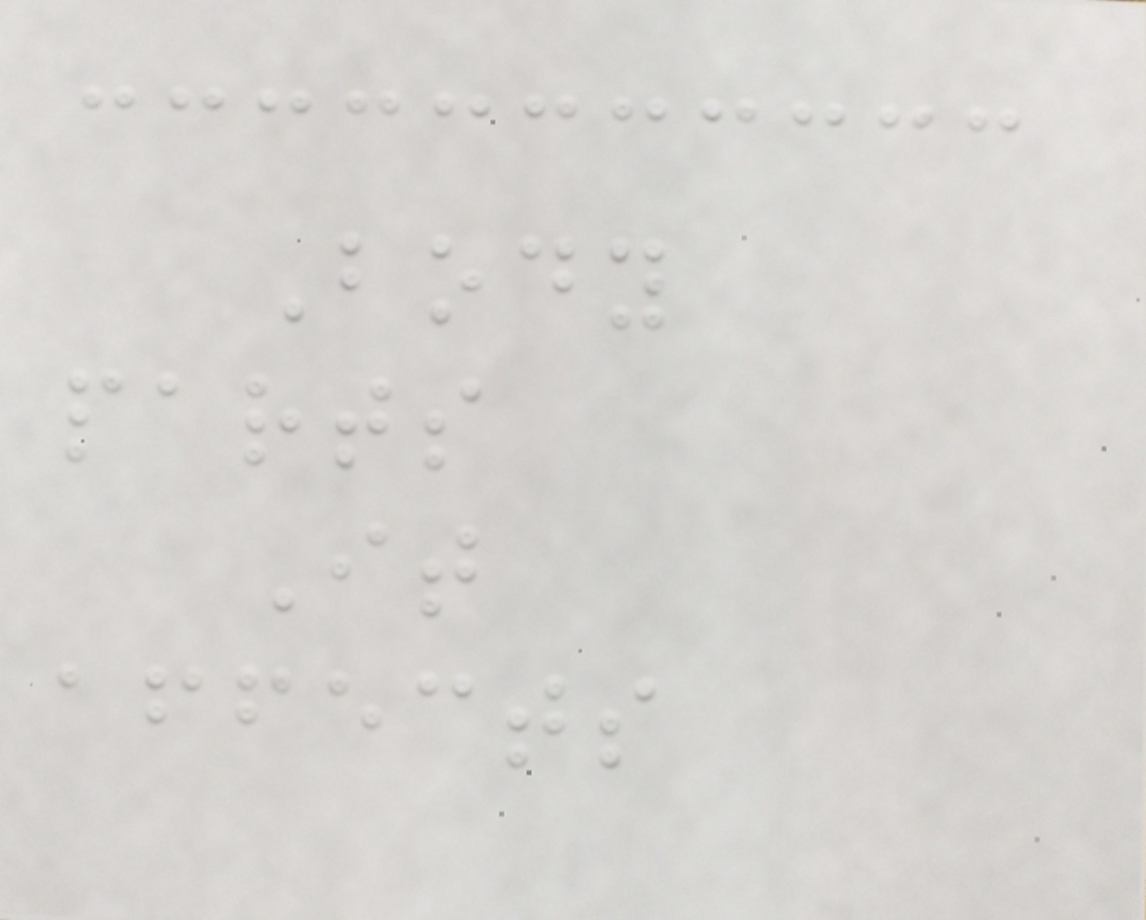Body
parts
It
affects
